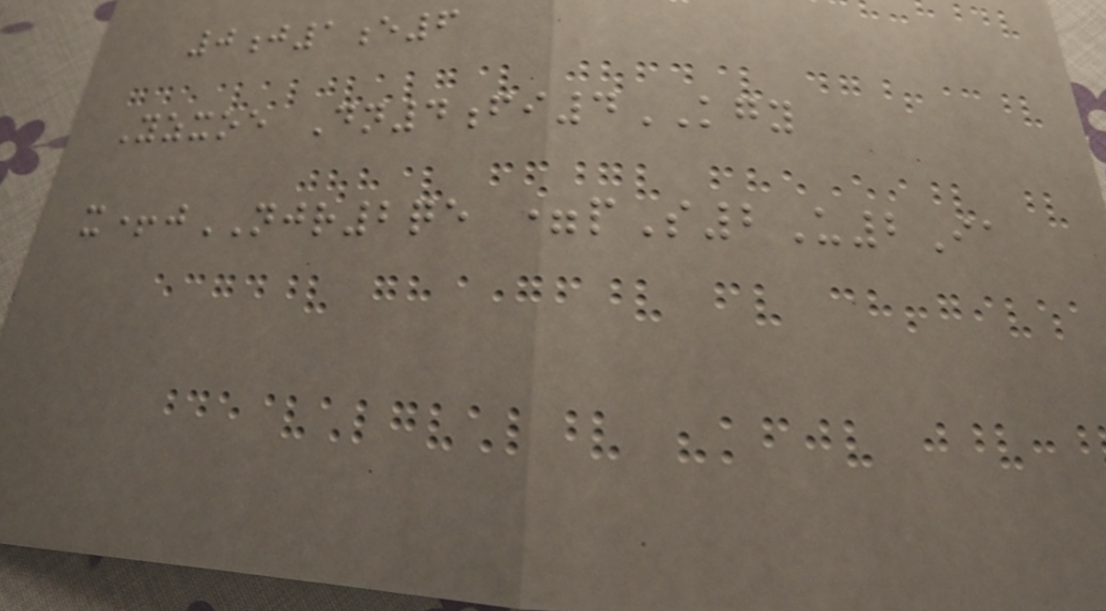0j1e6
Yzxoe Dn4fi4KGY
x+jNJR2qe =pS2U2Ia
